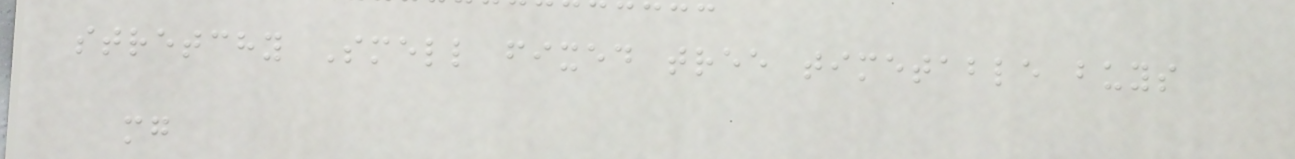stretchy Smell fixed tree timetable buys
mg
